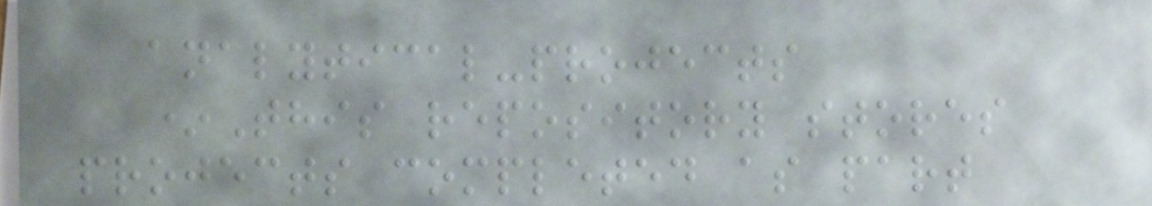analytical-projects
*This repository stores
projects completed as part
